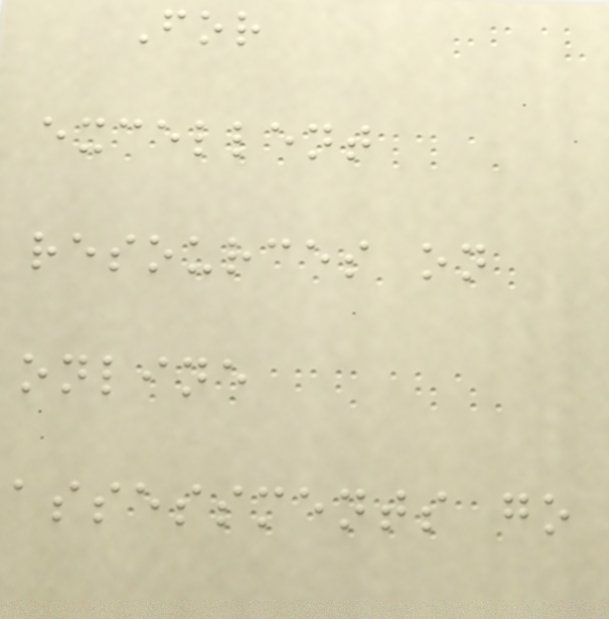For
excellent
resources on
online
assessments go
